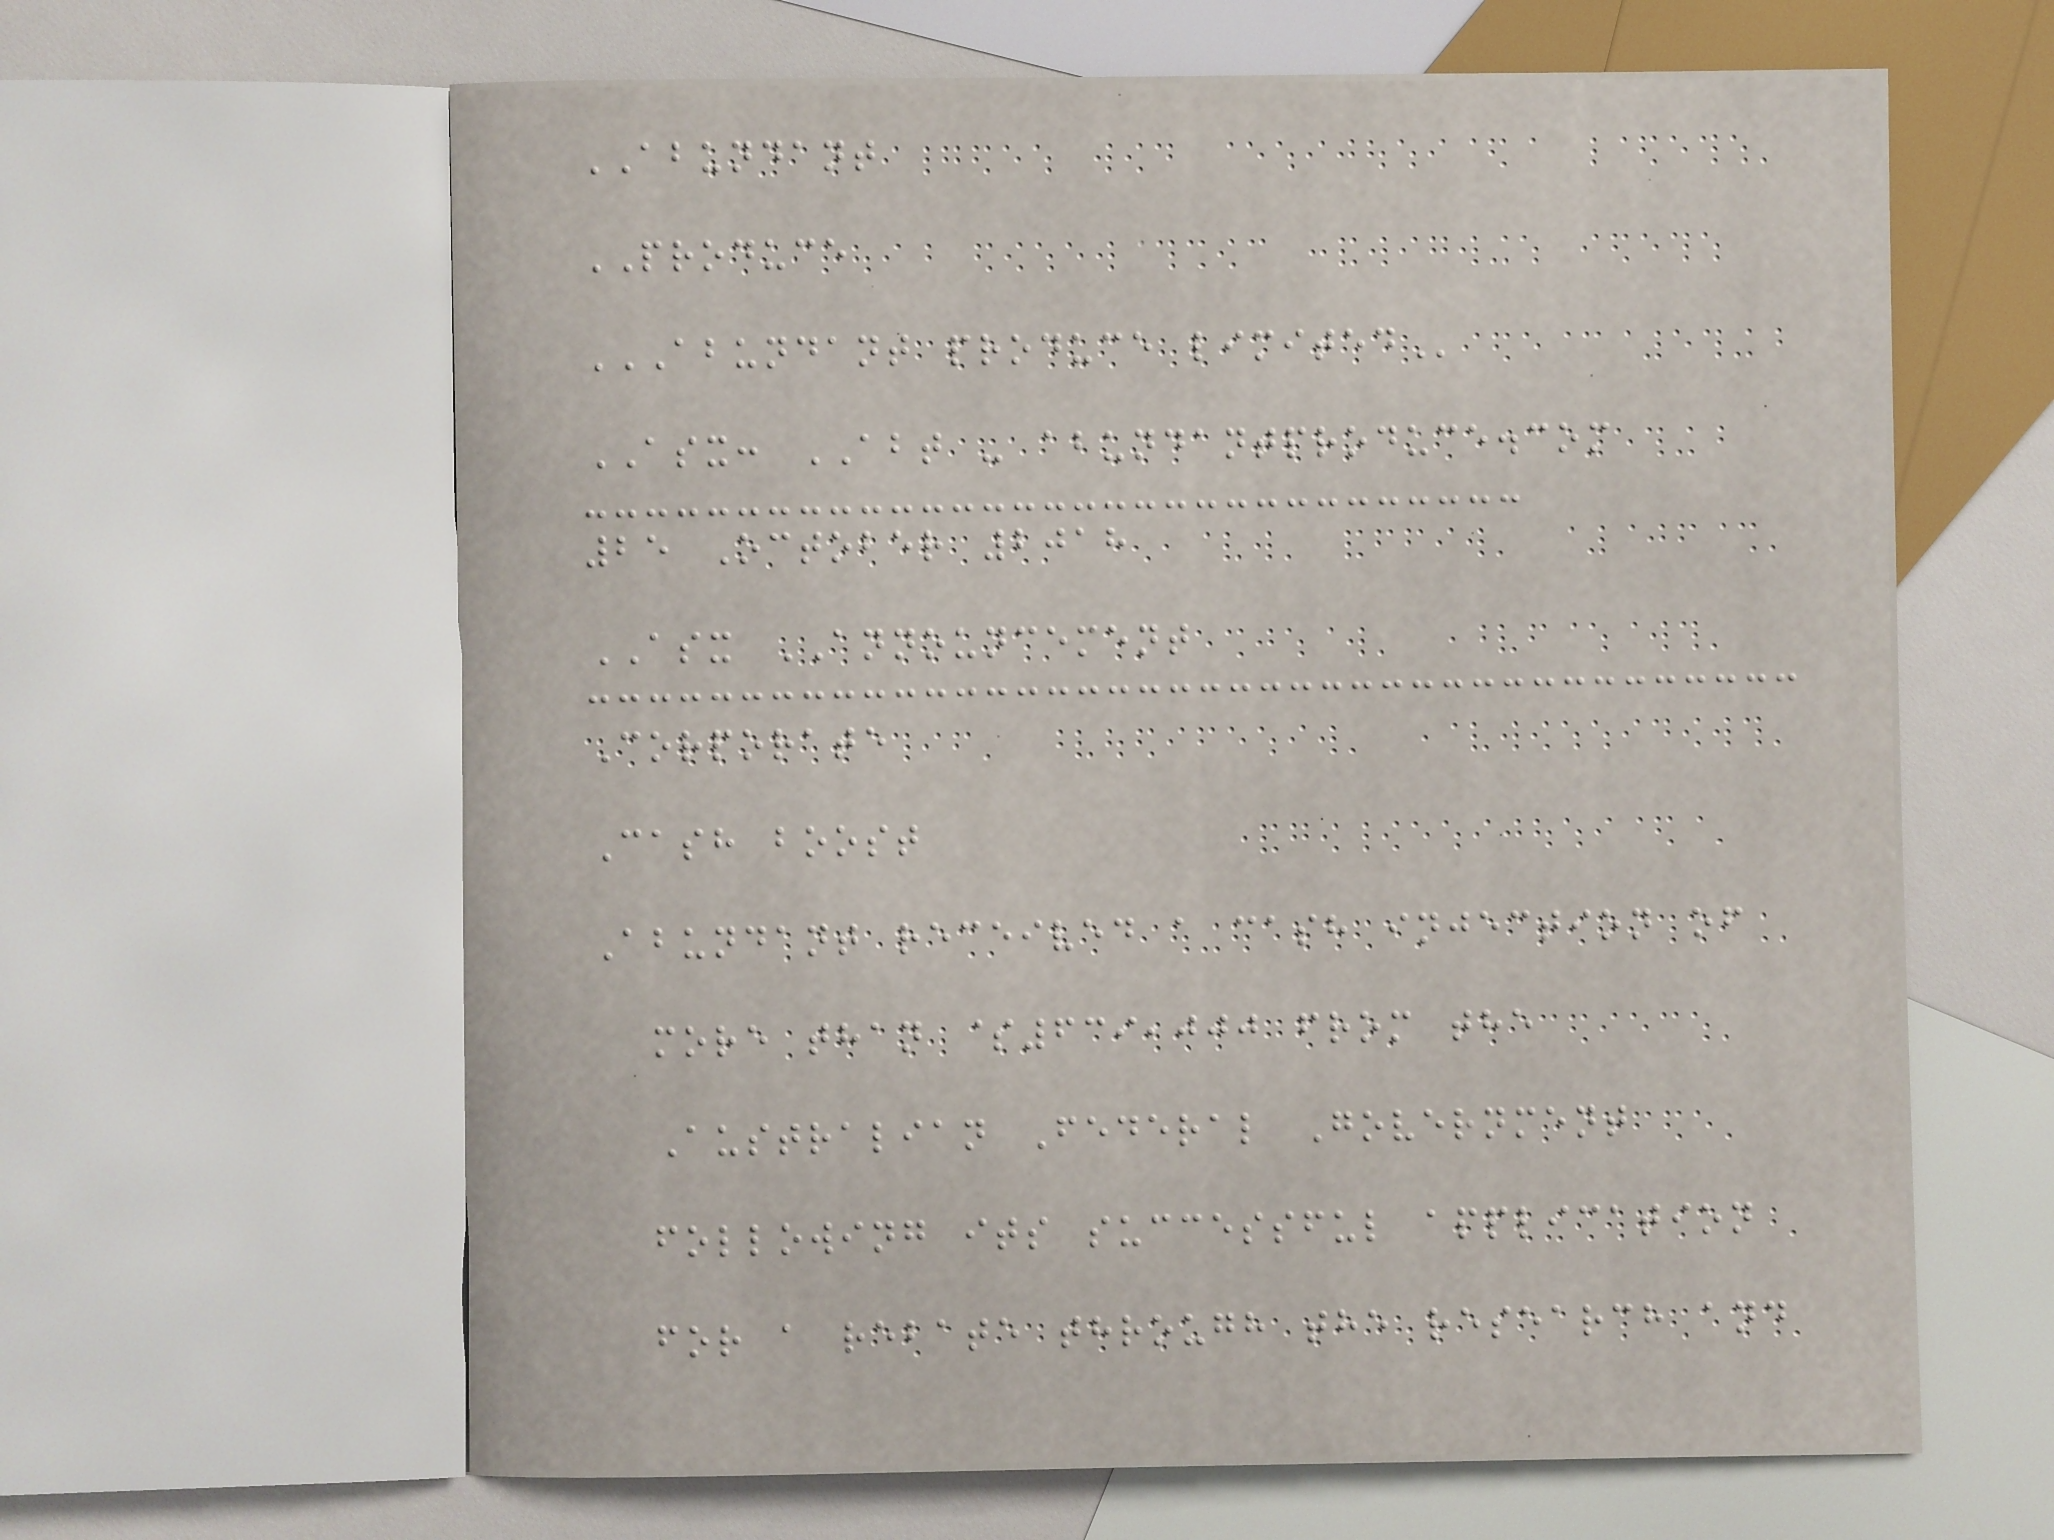ABUNDANT
PRODUCE
ABUNDANT PRODUCE LIMITED
ASX: ABT - abundantproduce.com
25 October 2018
ASX ANNOUNCEMENT
Corporate
Cash boost
Abundant received a cash injection of
more than $639,000 from the
Australian Federal Government
following its successful application
for a rebate through the research and
